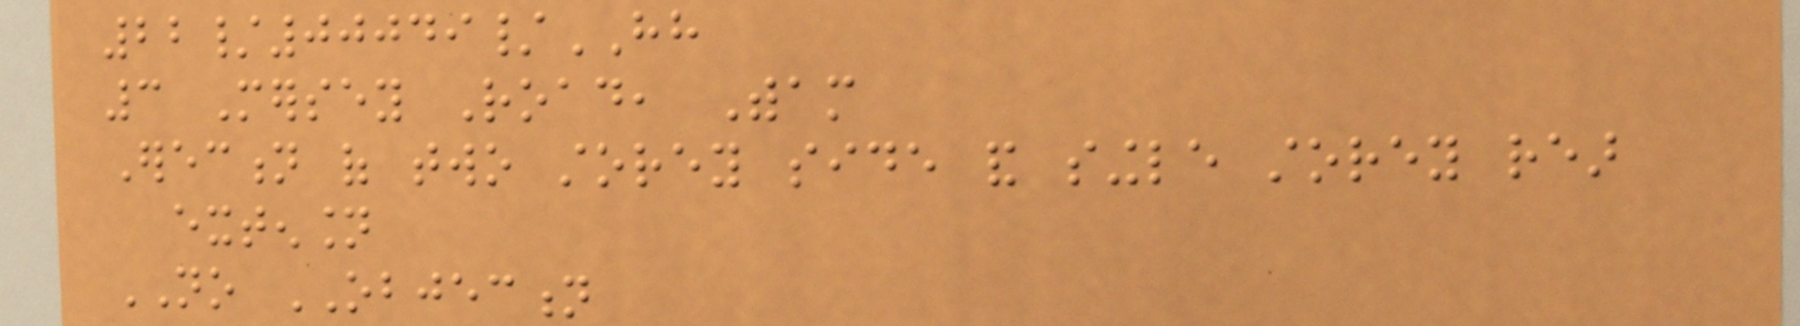22/00049/HH
3 Mersey Road, Witham
Erection of two storey side and single storey rear
extension
NO OBJECTION
